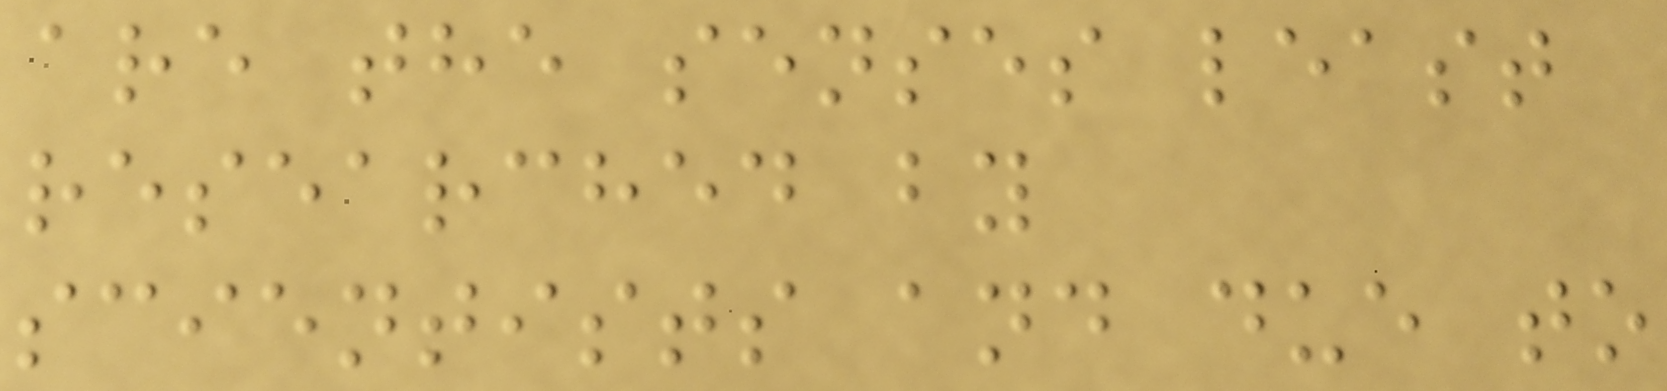are the senses least
researched by
scientists and due to
